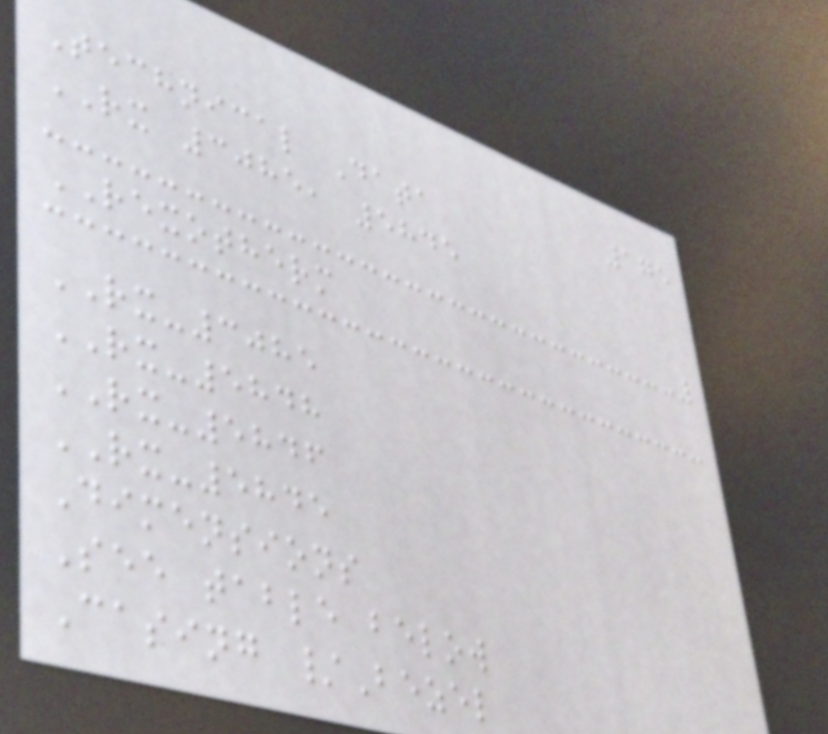175
Technical Data
RX 3085, 5845
REXOTHERM
RX-3085
RX-5848
RX-5846
RX-5845
Dimensions
See table below
Casing /Bezel
